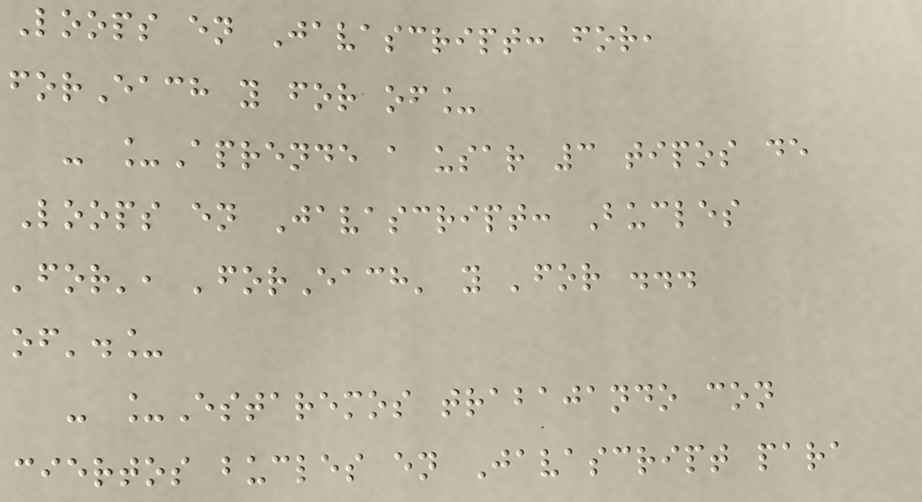Loops en Javascript: for,
forEach y for of_
- _Aprende a usar 3 tipos de
Loops en Javascript: Bucles
'for', 'forEach' y 'for ...
of'._
- _Estaremos trabajando con
ciertos bucles en Javascript para
